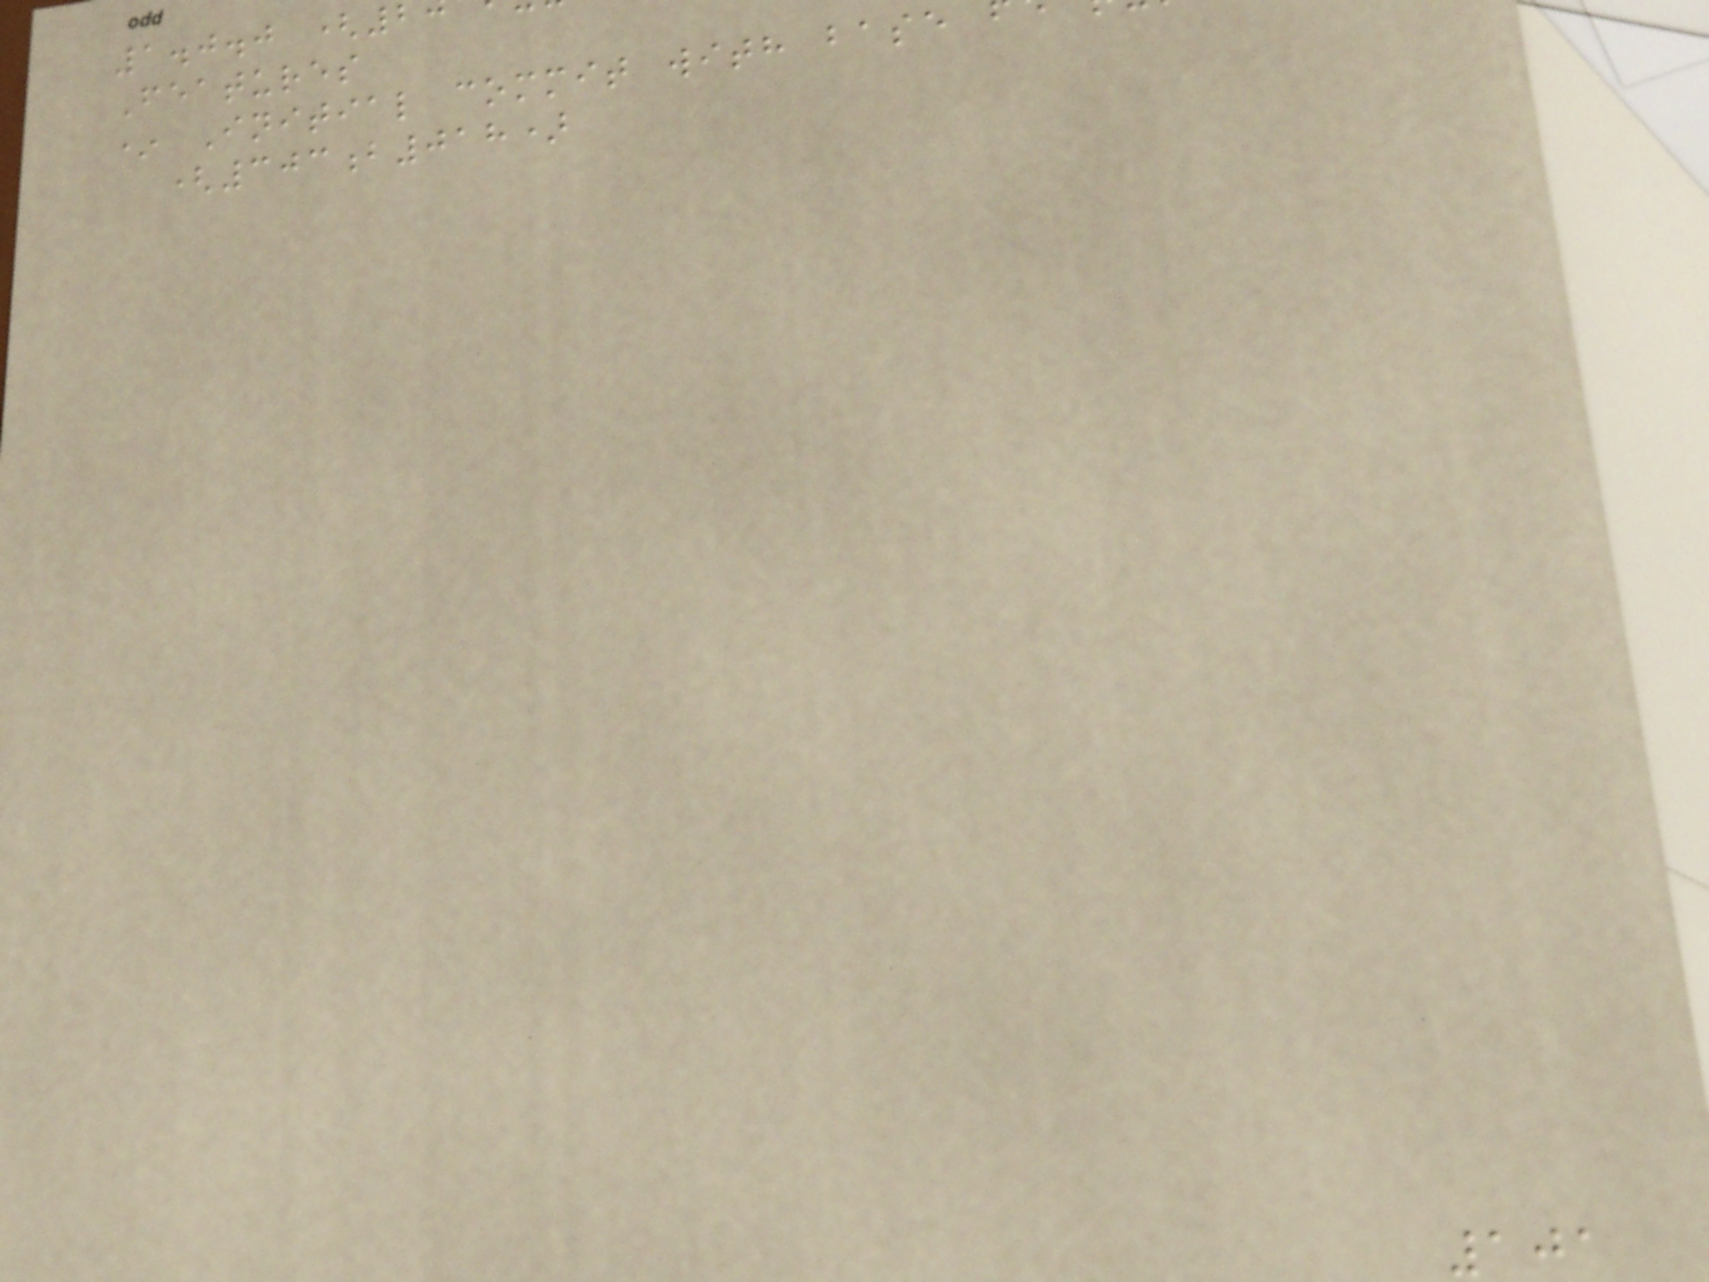1.0.0 (2
Features
* Initial commit with base
(303b018)
101
